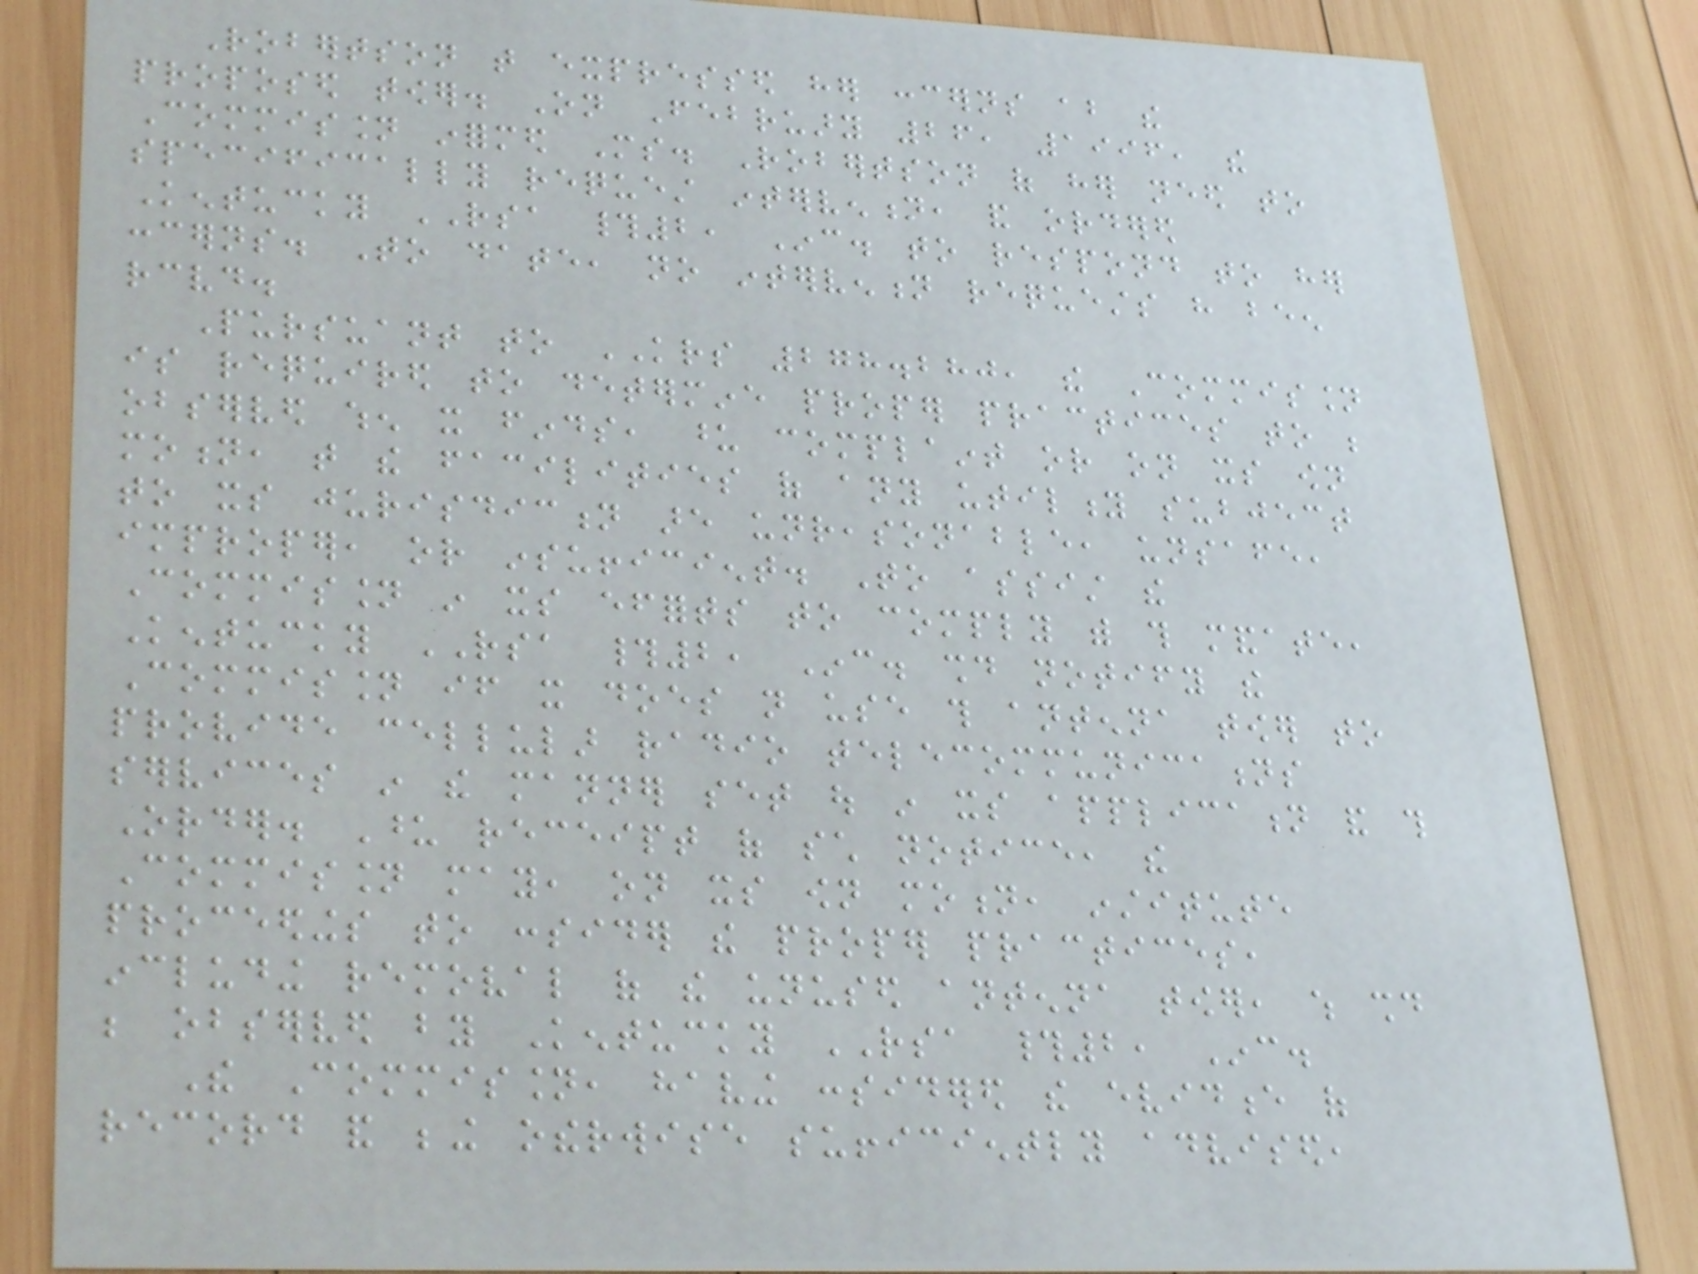Robertson that expressed her concerns about the
proposed tower. On February 26, 1996, the
Commission informed Ms. Robertson of her need to
specifically request intervention, and ordered
Kentucky RSA #2, Inc. to respond to her
concerns. To date, no intervention requests have been
received.
Pursuant to KRS 278.280, the Commission
is required to determine proper practices to be
observed when it finds, upon complaint or on its own
motion, that the facilities of any utility subject
to its jurisdiction are unreasonable, unsafe,
improper, or insufficient. To assist the
Commission in its efforts to comply with this mandate,
Kentucky RSA #2, Inc. should notify the
Commission if it does not use this antenna tower to
provide cellular radio telecommunications
services in the manner set out in its application and this
Order. Upon receipt of such notice, the
Commission may, on its own motion, institute
proceedings to consider the proper practices,
including removal of the unused antenna tower, which should
be observed by Kentucky RSA #2, Inc.
The Commission, having considered the evidence of
record and being otherwise sufficiently advised,
